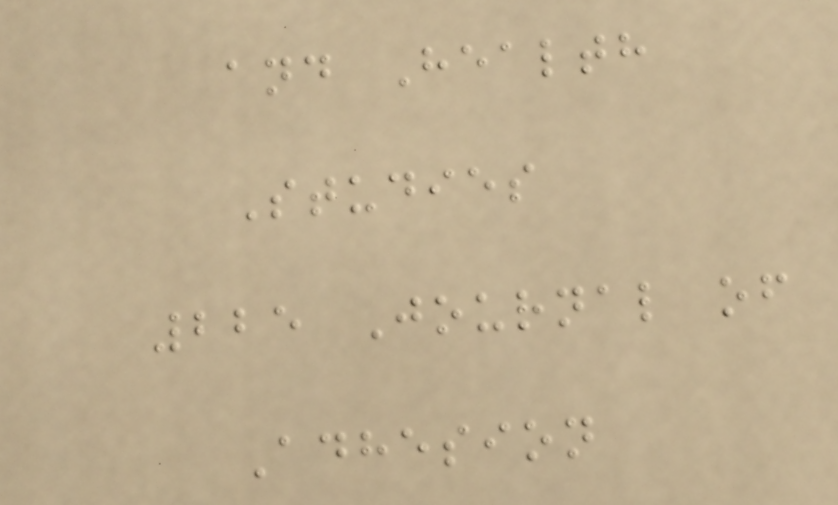and Health
Studies
225 Journal of
Adhesion
